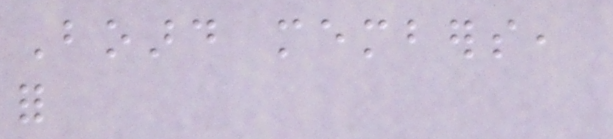Board members,
for
